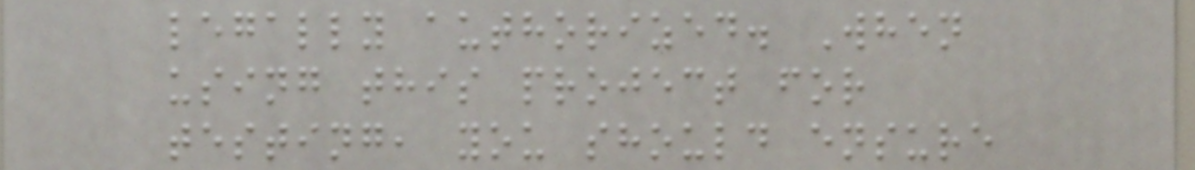legally authorized. When
using this project for
testing, you should ensure
